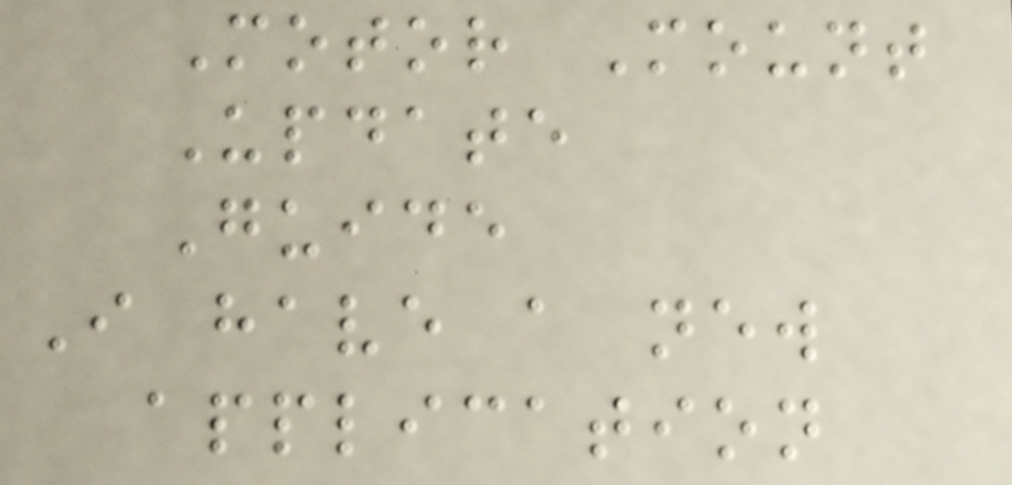Motor Mount
Update
Guide
I have a new
application
